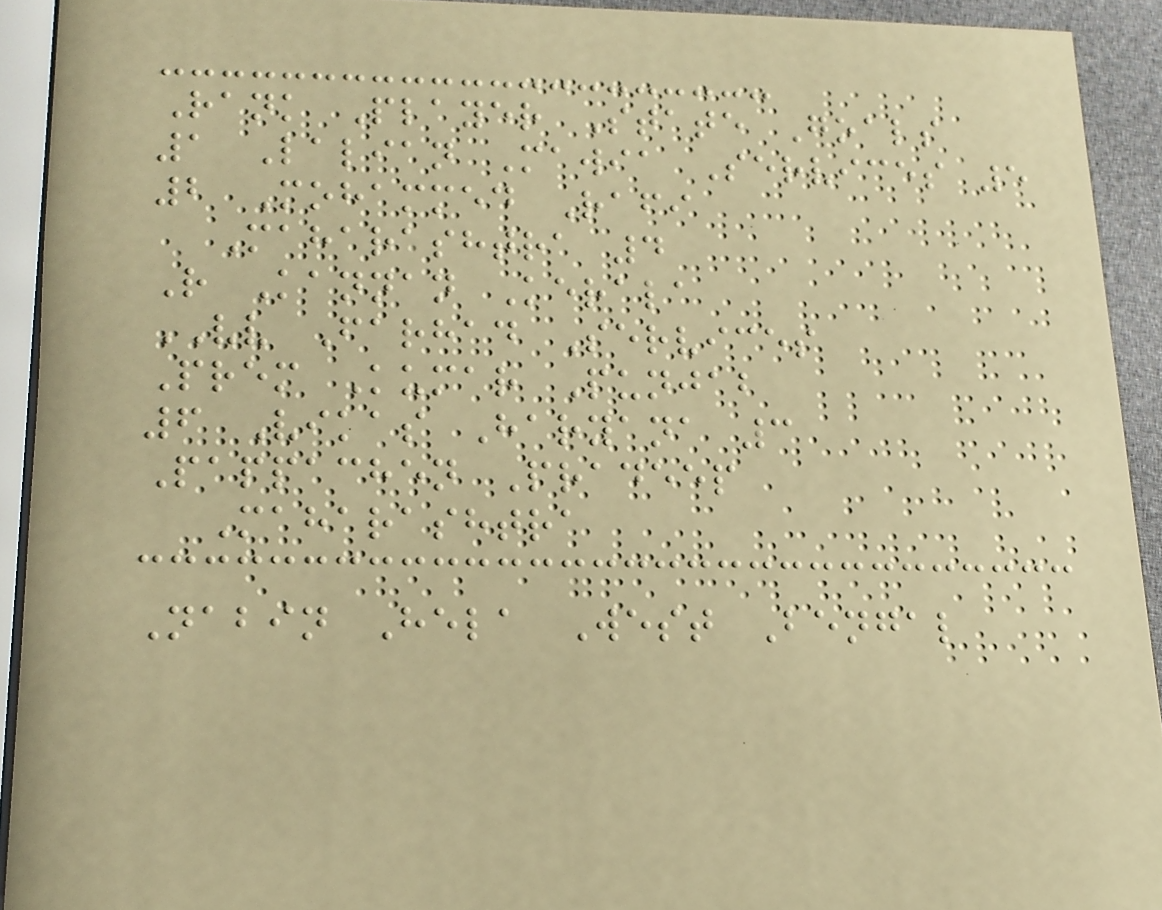Rank Player State Goals
1 Lalian Mawia Services 5
2 Mohammed Rafi
Maharashtra 4
R Kannan Kerala
VV Farhad Services
Prem Kumar Punjab
6 Vikas Haryana 3
Pappachen Pradeep
Maharashtra
Nabin Hela West Bengal
